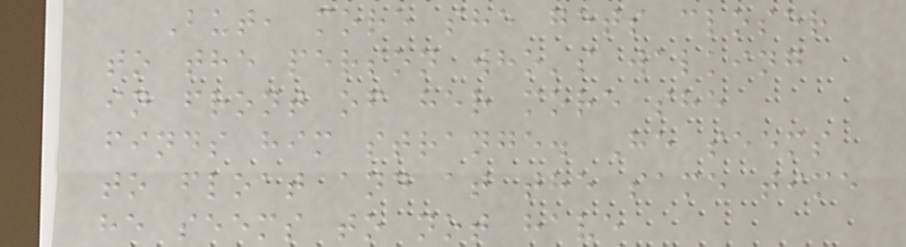But, more she gets closer
to the person who's walking
in front of her more she
finds him strange. He seems
to float and at the same time
he seems to not have
